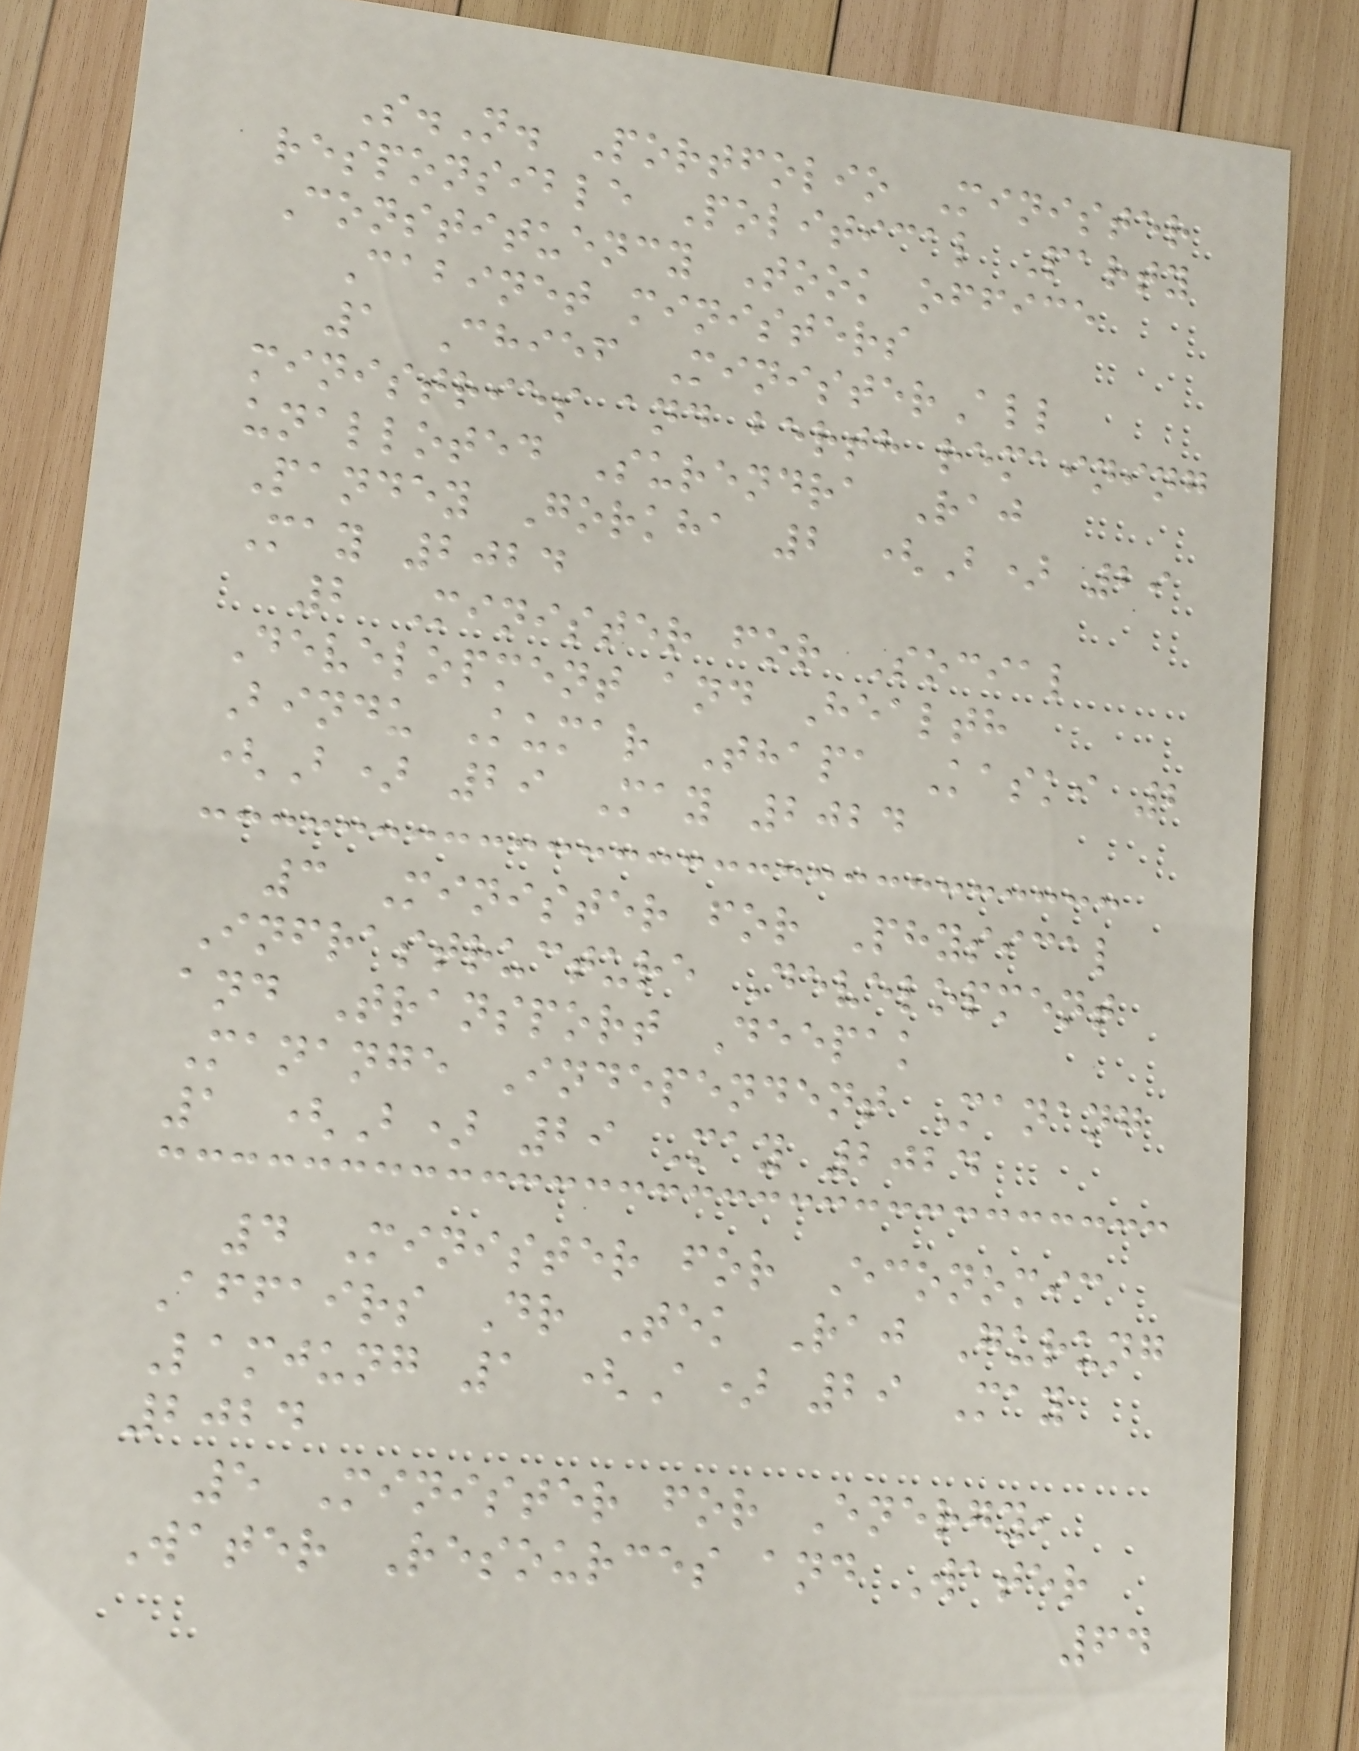S.N. Portfolio Minister
responsible Political Party
Constituency Took office
Cabinet ministers
1 Chief MinisterAll
ministries and berth remaining
unalloted Surendra Raj
Pandey Gorkha 2 (B) 29
May 2024
2 Minister for Social
Development and Health
Bindu Kumar Thapa Kaski 2
(B) 29 May 2024
3 Minister for Physical
Infrastructure Development
and Transport Deepak
Manange Independent Manang
1 (B) 29 May 2024
4 Minister for Economic
Affairs Dr Tek Raj Gurung
Lamjung 1 (A) 29 May
2024
5 Minister for Energy,
Water Resources and Water
64
